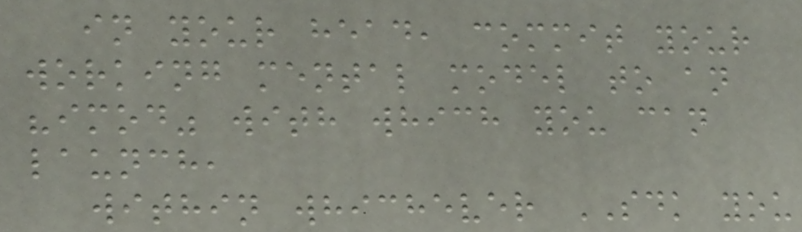in your head, commit your
working mental model to an
"imod" with which you can
launch,
within whichever SDK you
